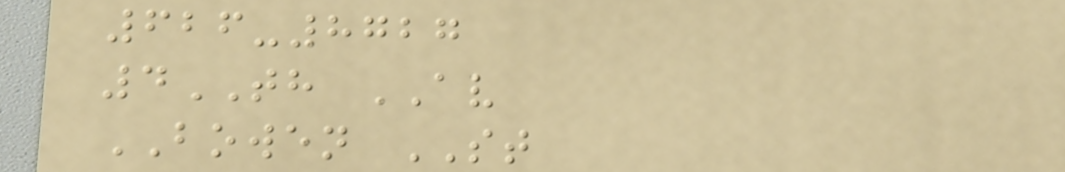626-8727
4TH AV
BOWEN ST
